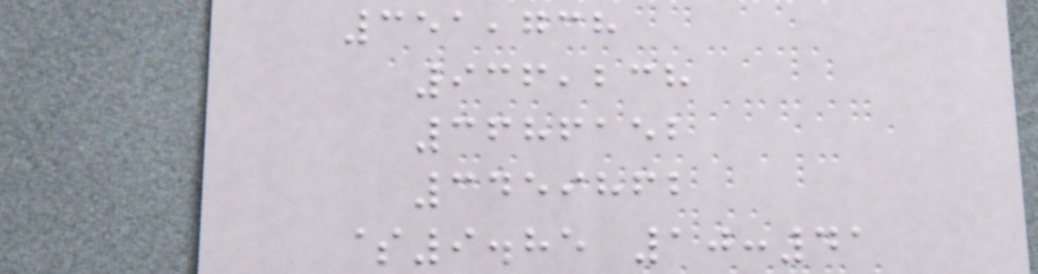351,738
936,238
3686152
3459862
$9.85 10:41
